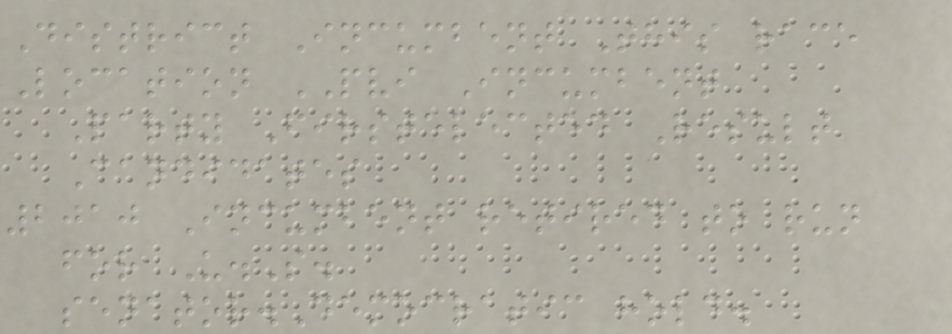District Incumbent This race
Location PVI Incumbent
Party Firstelected Result
Candidates
2010 Incumbent retired to run
for U.S.
senator.Democratic hold.
